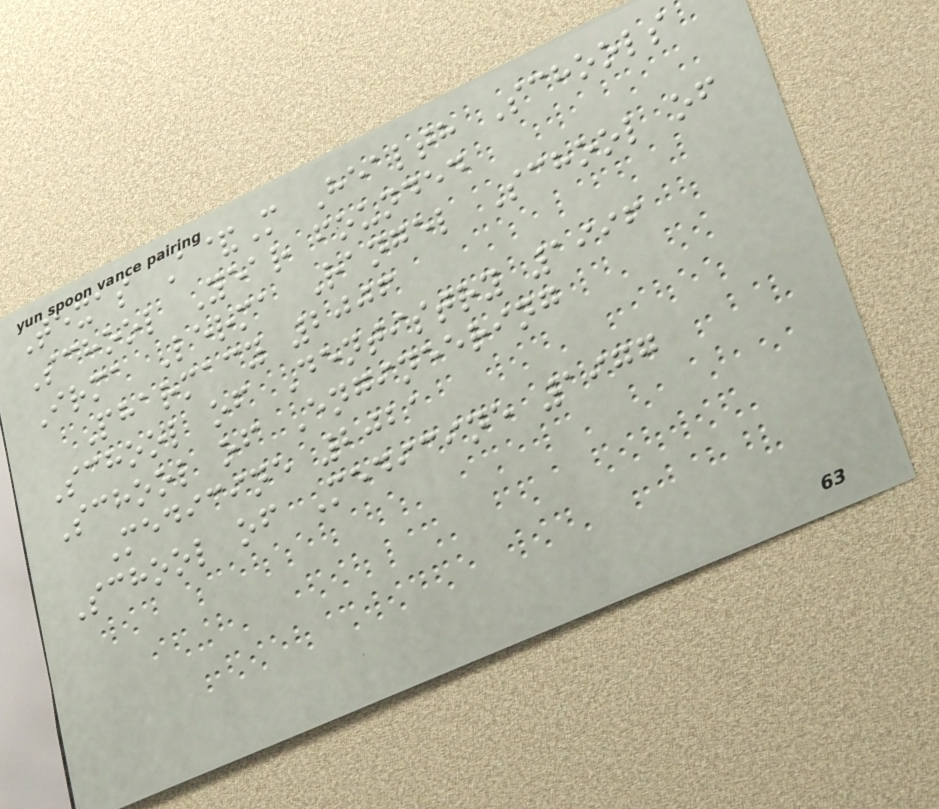Texas A&M Health Schools
School Year founded
Irma Lerma Rangel School of
Pharmacy 2006
School of Dentistry 1996
School of Engineering
Medicine 2021
School of Medicine 1977
